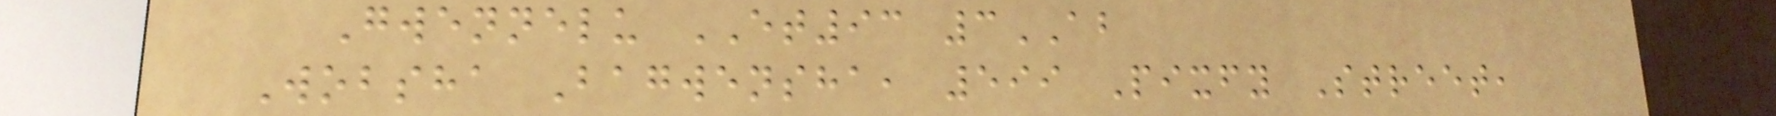Gwennelu ET93 3AB
Wobsha Bagwensha, 599 Pixfy Street,
